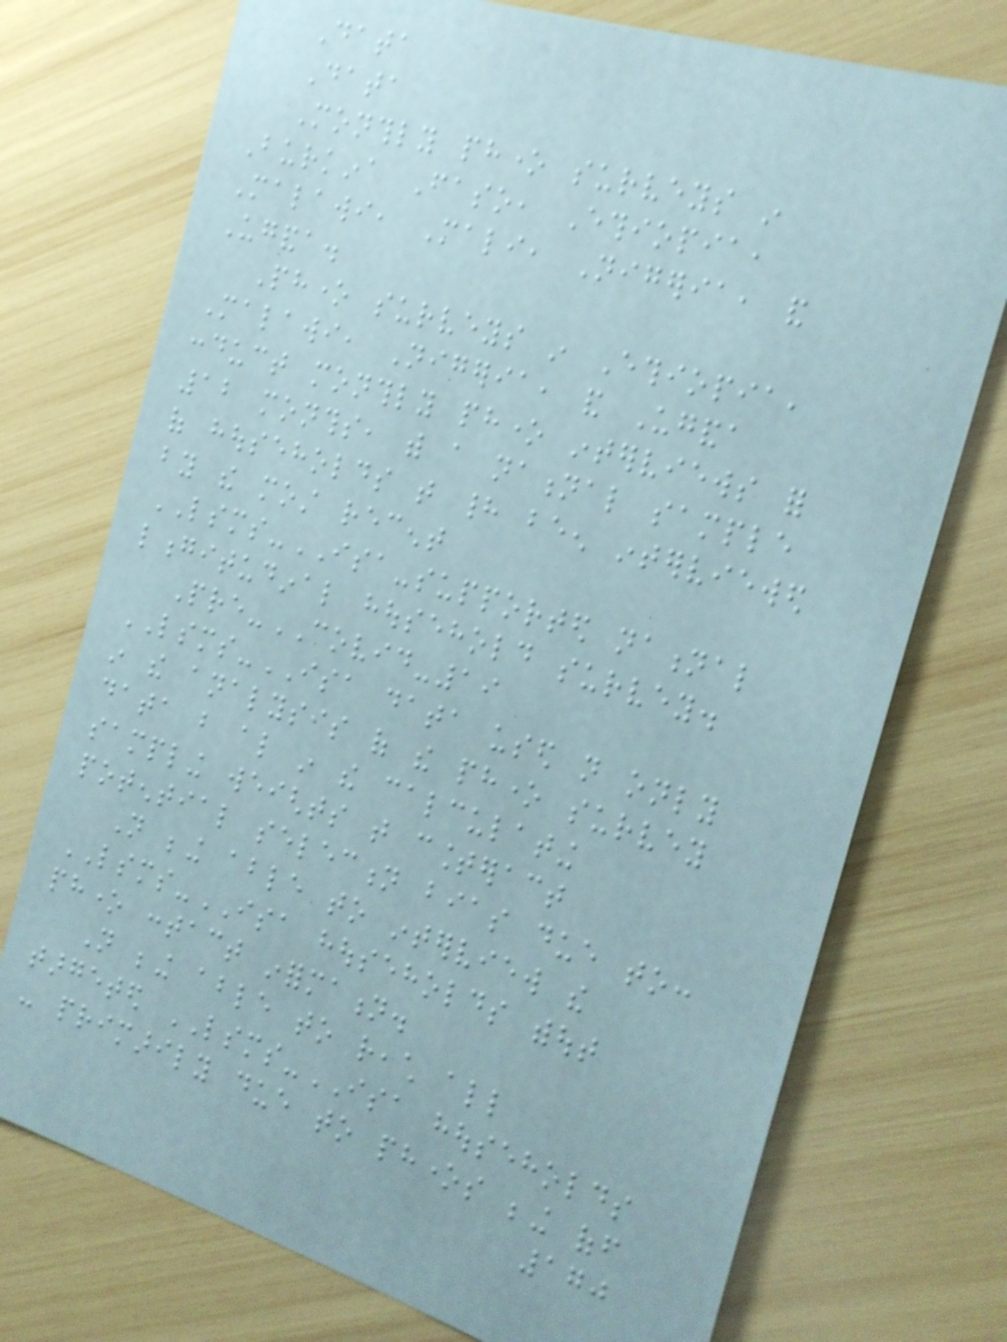Data
Data
Monthly phone surveys in
Burkina Faso, Ethiopia,
Malawi, Mali, Nigeria, and
Uganda.
Phone surveys in Ethiopia,
Malawi, Nigeria, and Uganda
conduct monthly phone interviews for
12 months, with a national sample
of households that had been interviewed
by the most recent
LSMS-ISA-supported national
longitudinal household survey.
Pre-COVID-19
LSMS-ISA data used not only
in the analysis of the phone survey
data but also in the calculating
sampling weights that counteract
potential selection bias due to:
Not being able to interview the
LSMS-ISA households without
phone contact information.
Not being able to reach all
targeted LSMS-ISA households
- primarily due to phones being off
170
